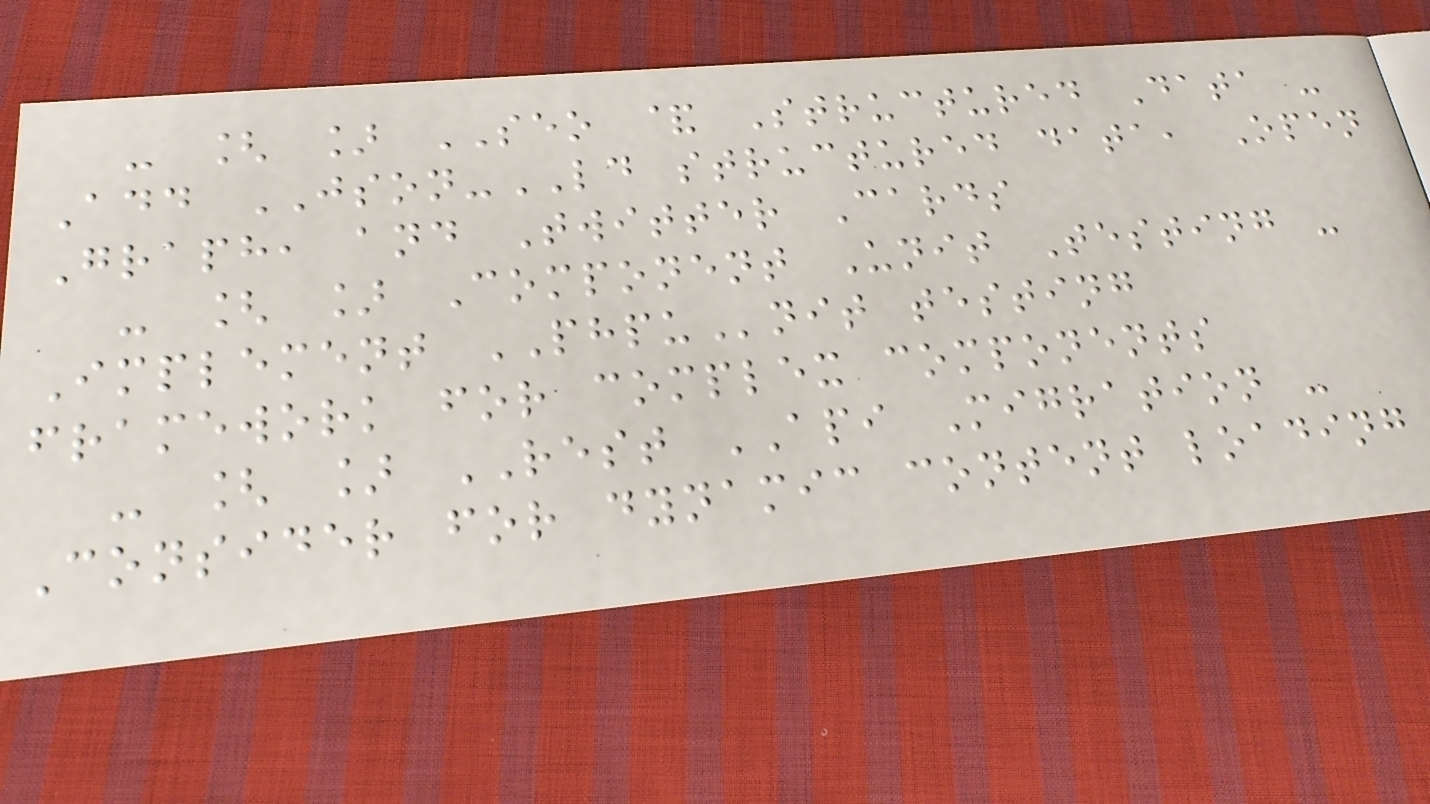- [ ] SEO & Structured Data -
Add JSON-LD structured data, Open
Graph, and Twitter Cards
- [ ] Component Unit Testing -
Implement PHPUnit testing
framework for complex components
- [ ] REST API Migration -
Consider for dynamic content loading
